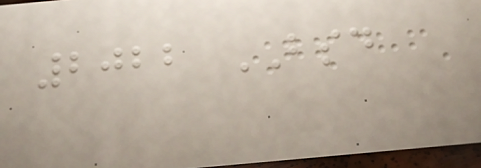2022 BSD
